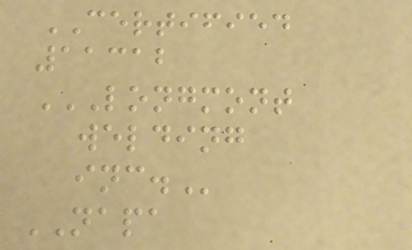CERTIFIED
11312
LONGMONT
WELDING
INC.
NAPA
